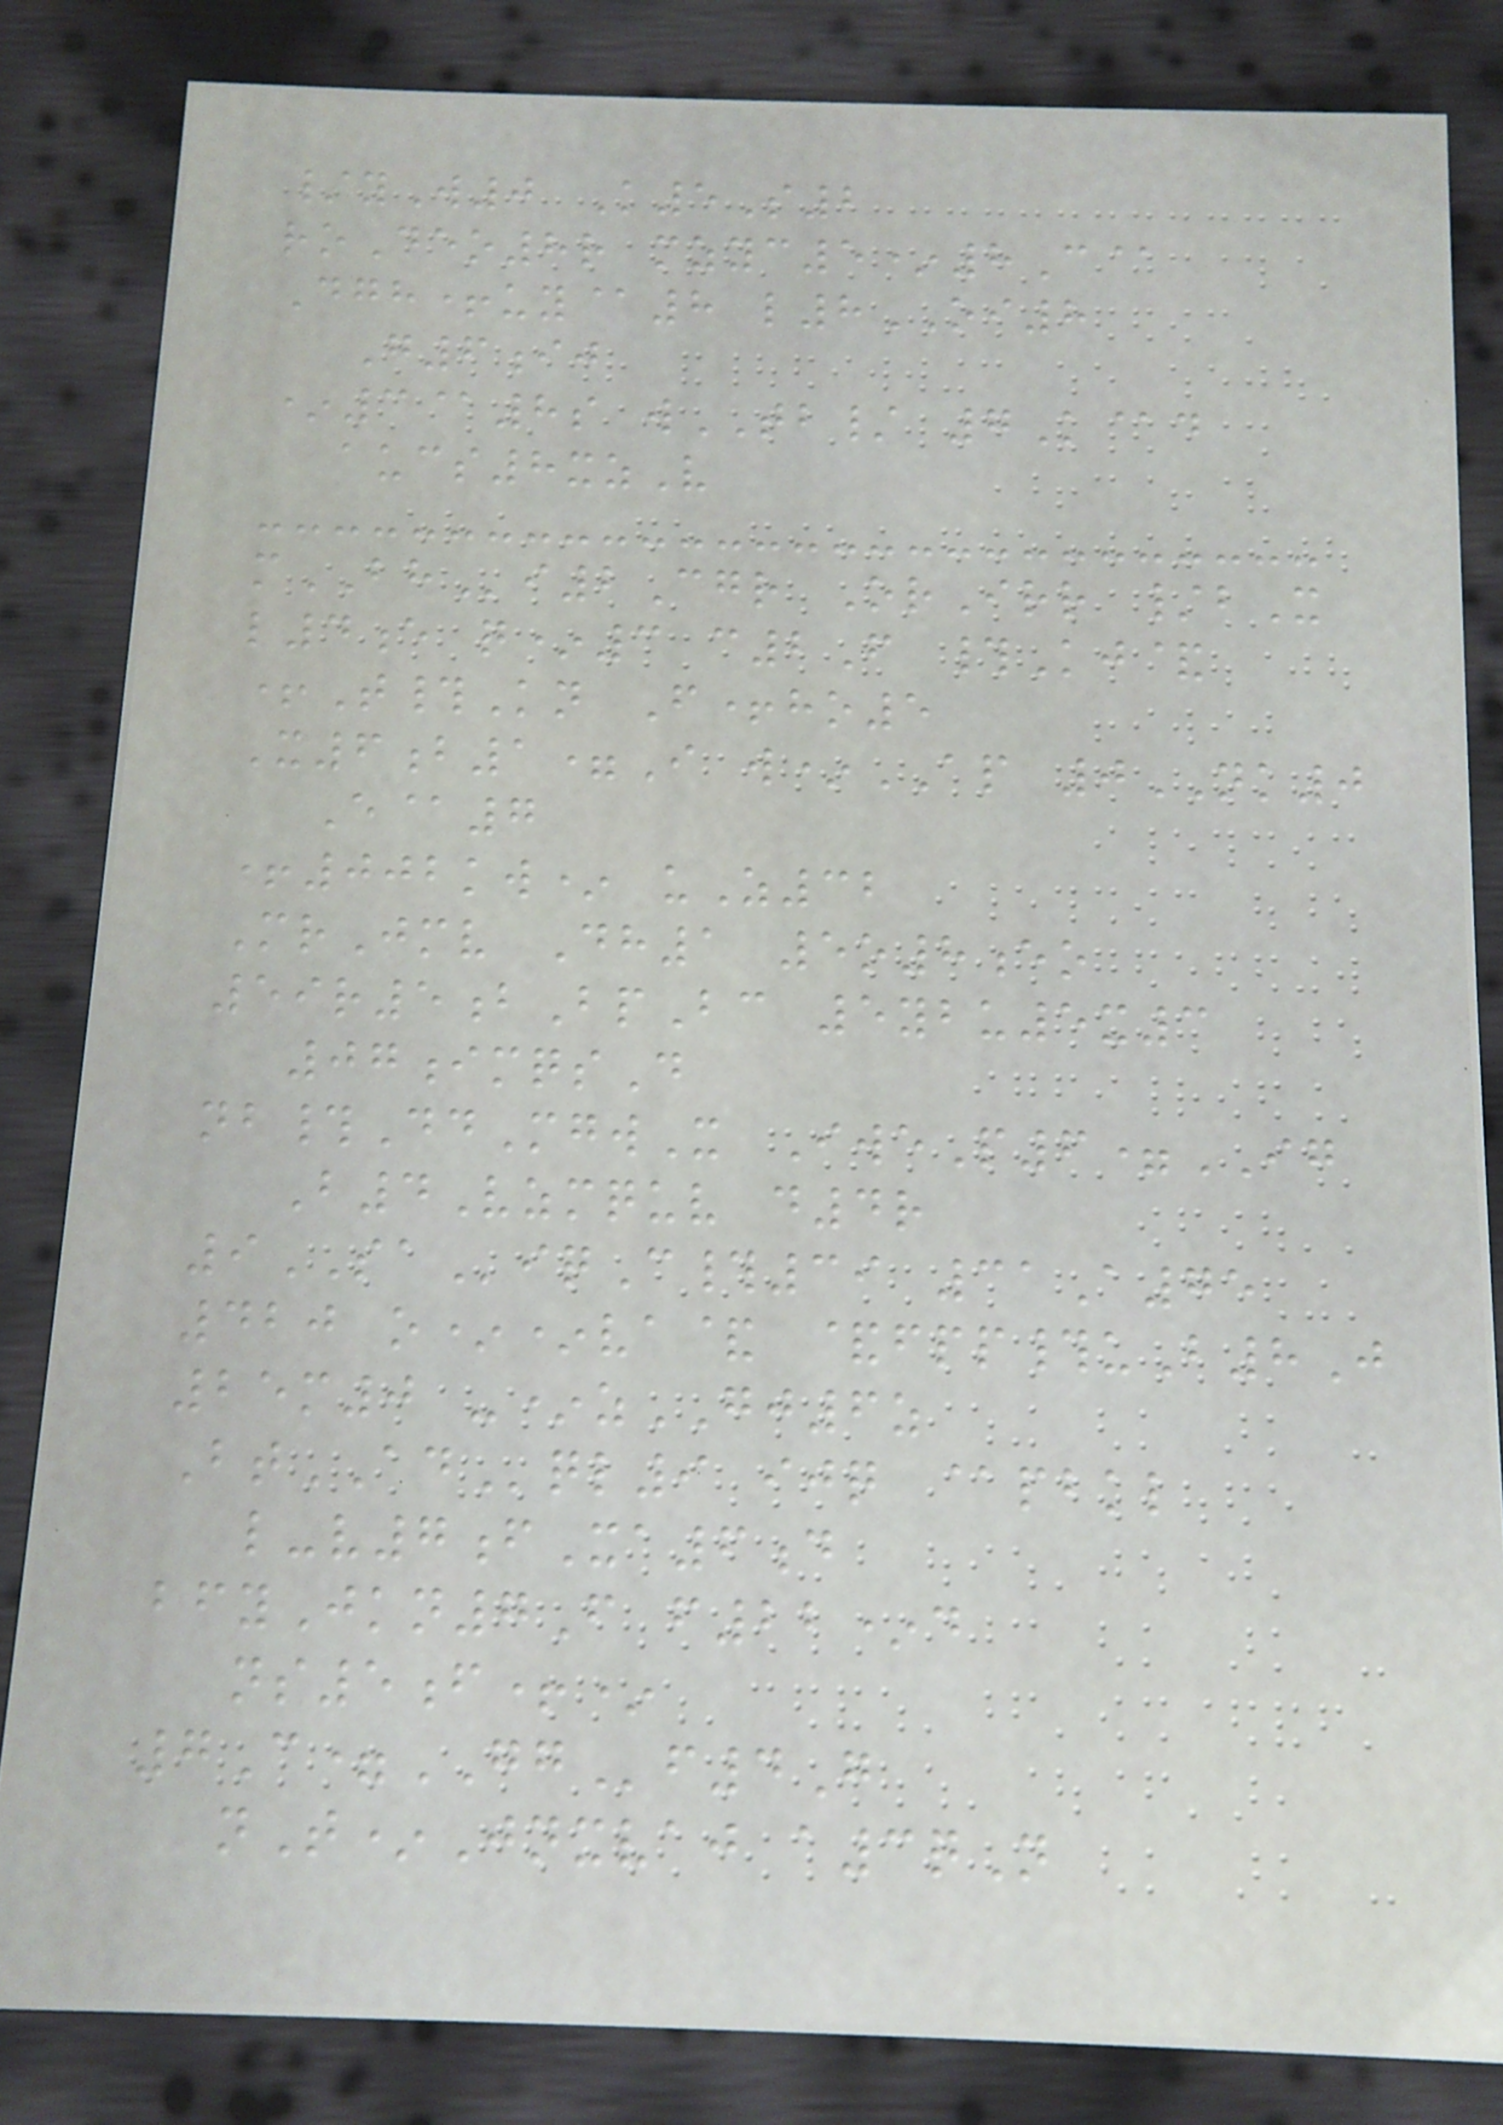/yW0 K5S2
roDeo8r mzyc5*8C@
Dgh+uy@8 l8OI8
G6ij
*3@8s wTB/ 7K@d
aucs8xzV
mBHi2Cgr OrIrr /bX
l4e q*3 c2F #Kj&
+T#Kn F+ho5
X6b1=I w*AP 0NK0
E@7
+002kw* uZ32
MrJmv Dh1 5o8eo
59r5bBpBc 5ybu5x3
07imqsD
nb#DdMgwX IweP6=IG
B4Vzmquv d4r
9SAiqC#39 31A75
420 o**va& &fpp#uB8J
25m0 -*zGJ6z
BtADql9 ijq @pbkl
l-v7fXa6d
bfyJkn7F f22*d
ns5f+*
7C=GGf4G
nT*Jnxvaj a3qN
